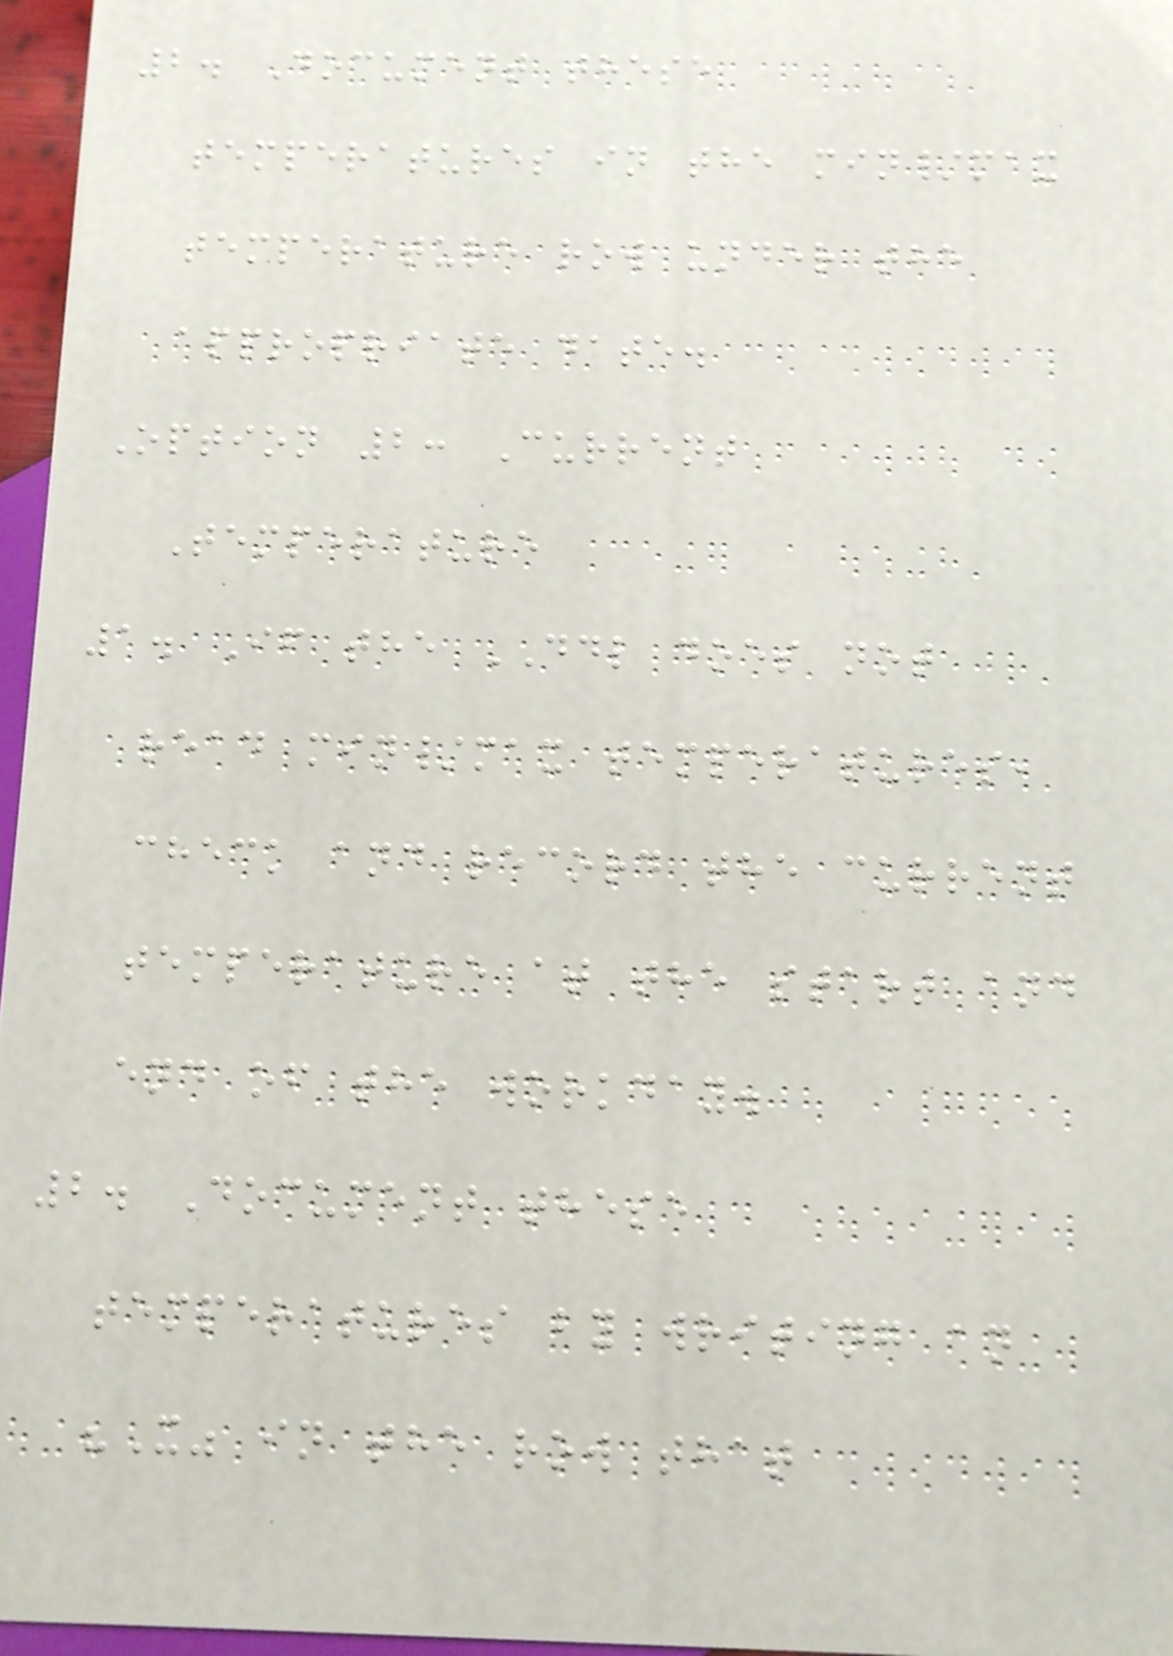2. Document these
temperatures in the min/max
temperature row under the
appropriate date.
Option 2: Current
Temperature
1. If the DDL does not
read min/max temperatures,
check and record the current
temperature at the start and
end of the workday.
2. Document these
temperatures by writing an
"X" in the row that
